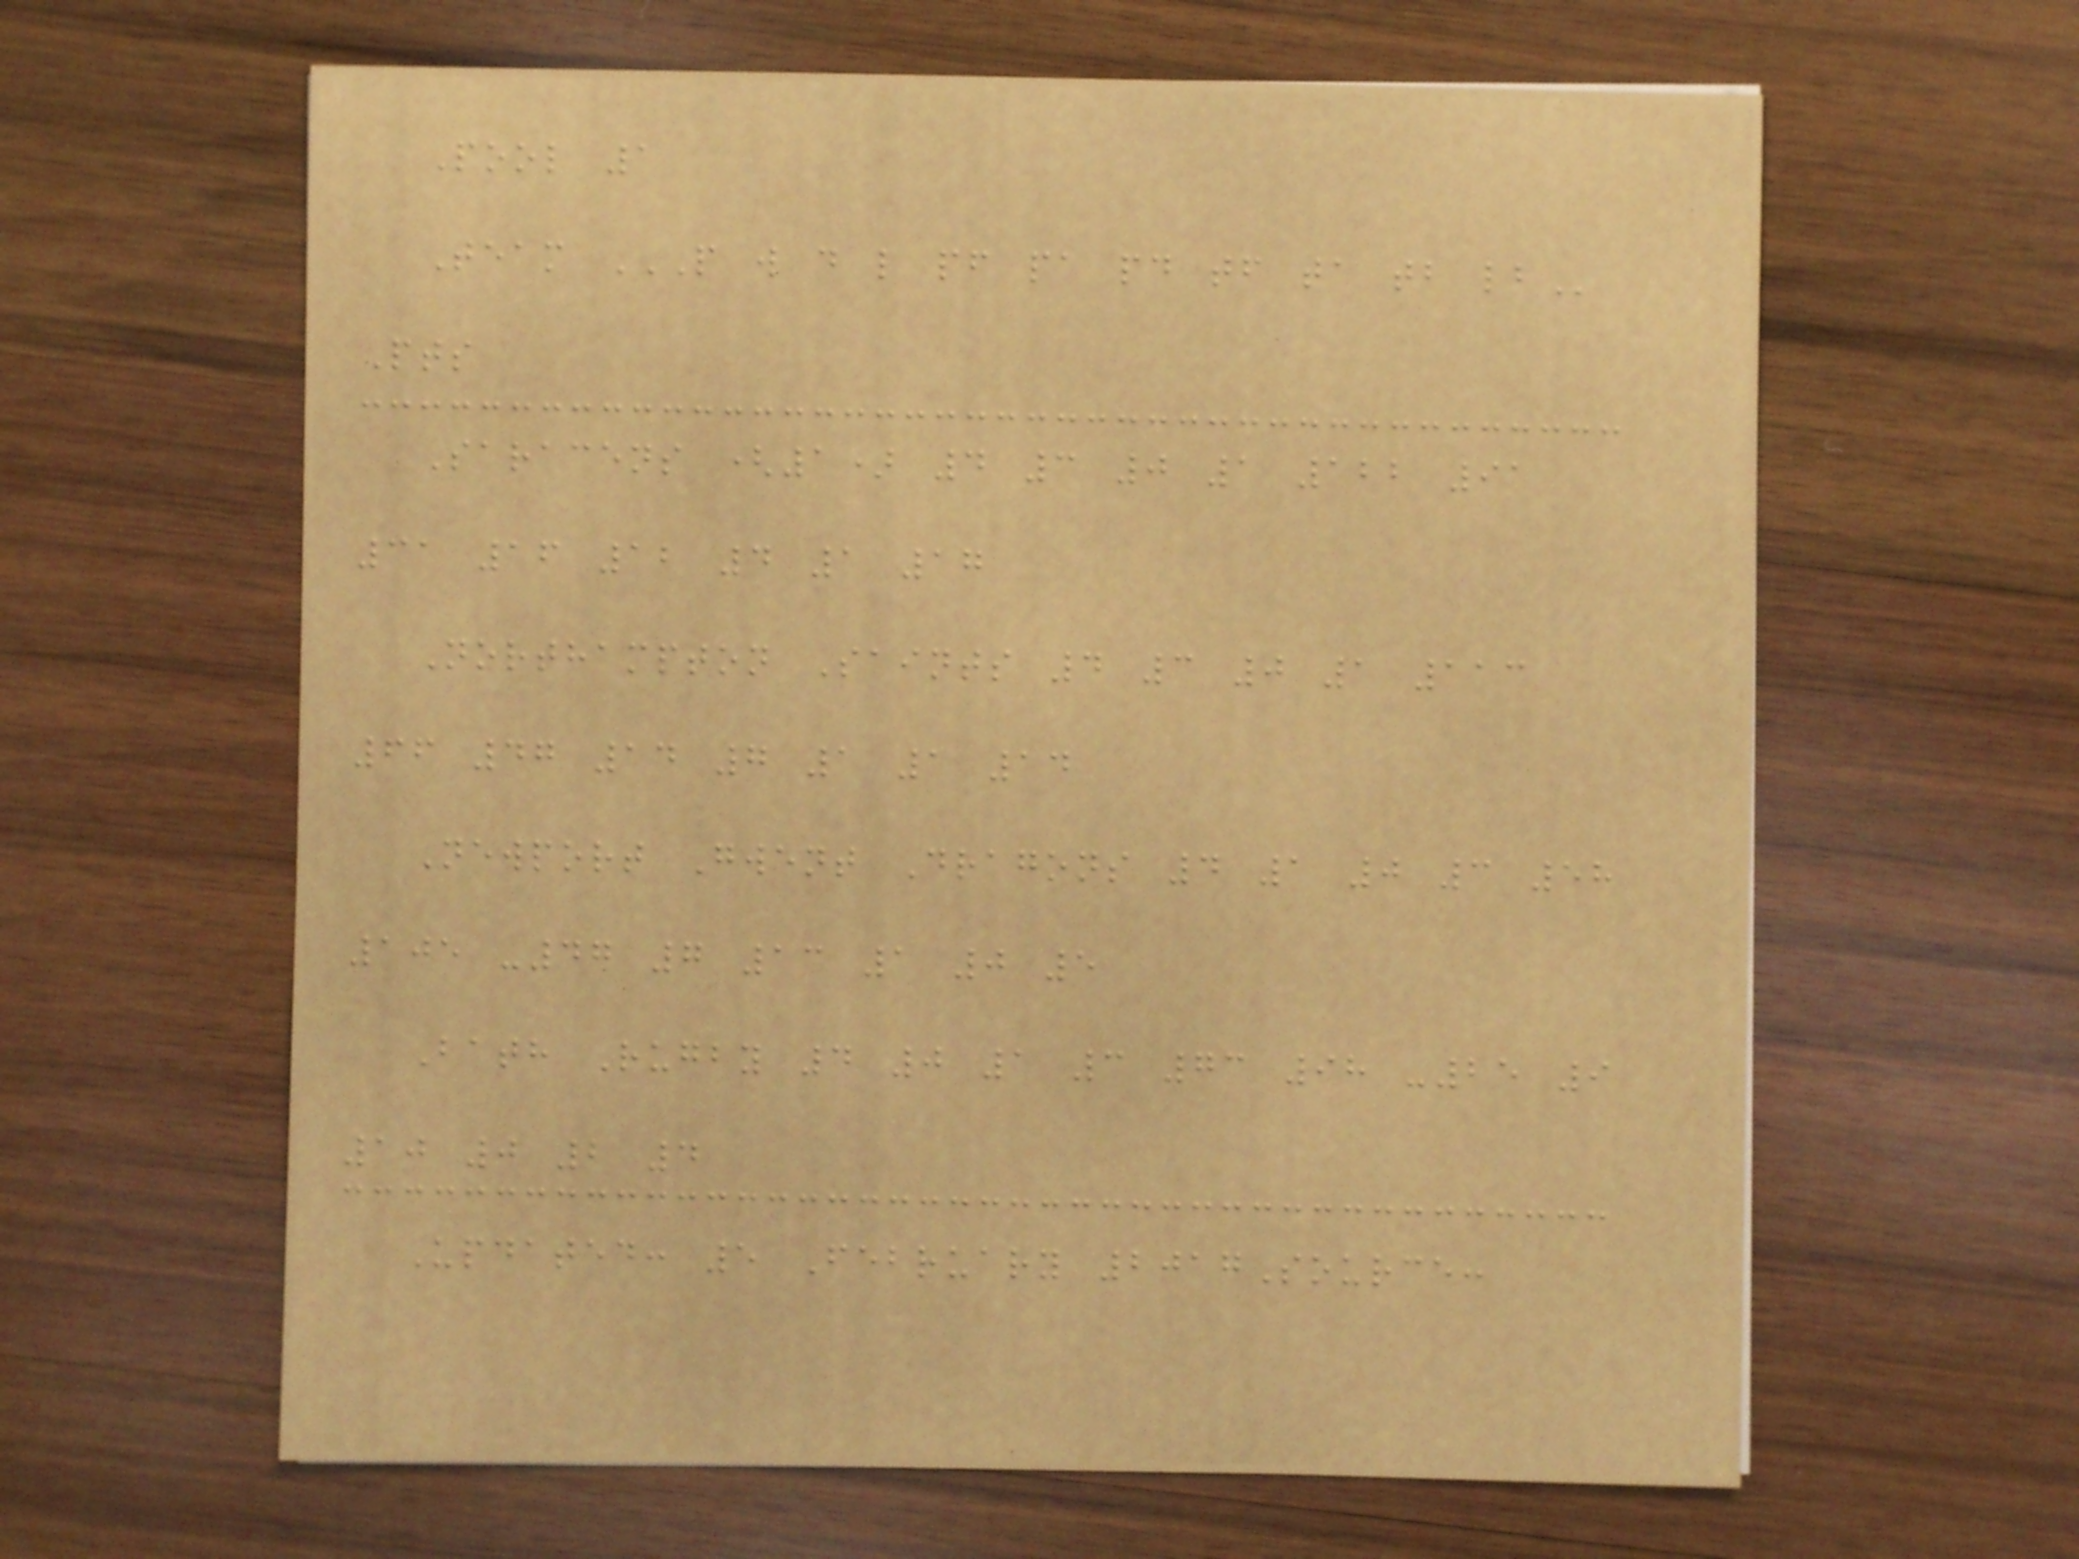Pool 1
Team P W D L PF PA PD TF TA TB LB
Pts
Saracens (1) 4 3 0 1 122 91
31 16 12 4 1 17
Northampton Saints 4 3 0 1 113
66 47 14 7 1 1 14
Newport Gwent Dragons 4 1 0 3 58
105 -47 7 13 1 0 5
Bath Rugby 4 0 1 3 73 98 -25 9
10 0 2 4
Updated: 5 February 2017Source:
